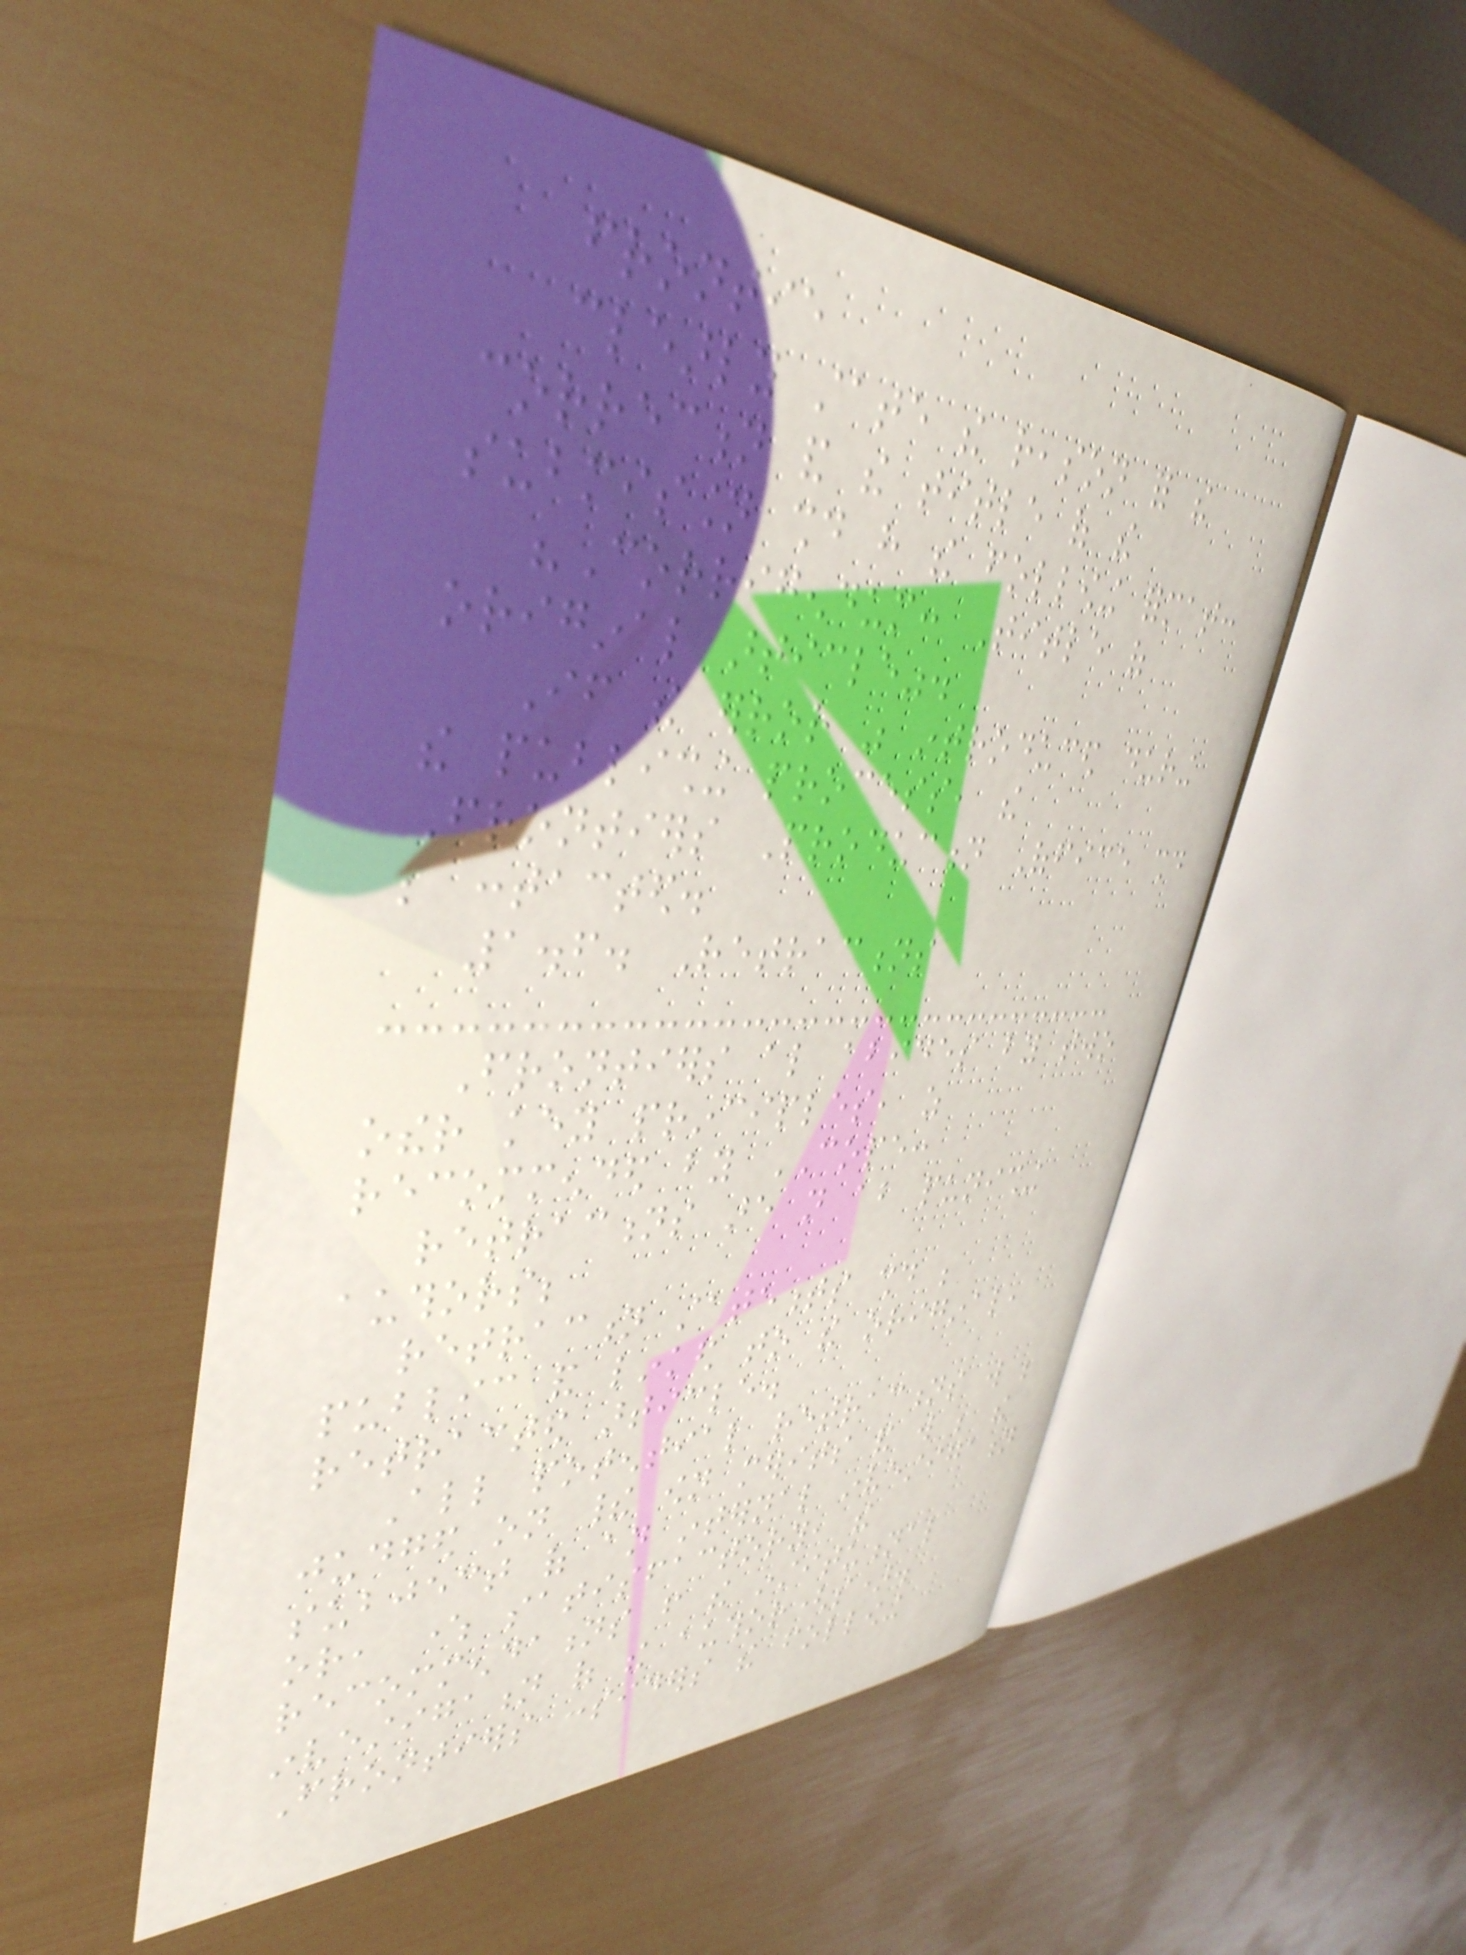frontie
clearly state the reason for the
correction and the title of the
submission should have the following format:
"Corrigendum: Title of
original article".
If the error was introduced during
the publishing process, the
Frontiers Production Office should
be contacted.
1.6. Retractions
Frontiers also abides by two
other key principles, as
recommended by COPE:
retractions are not about punishing
authors;
retraction statements should be
public and linked to the original,
retracted article.
All potential retractions will be
judged on their own merits and will be the
subject of an internal investigation
or, where satisfactory, the
recommendations from the institutional
investigation of the author(s).
Frontiers considers the following
